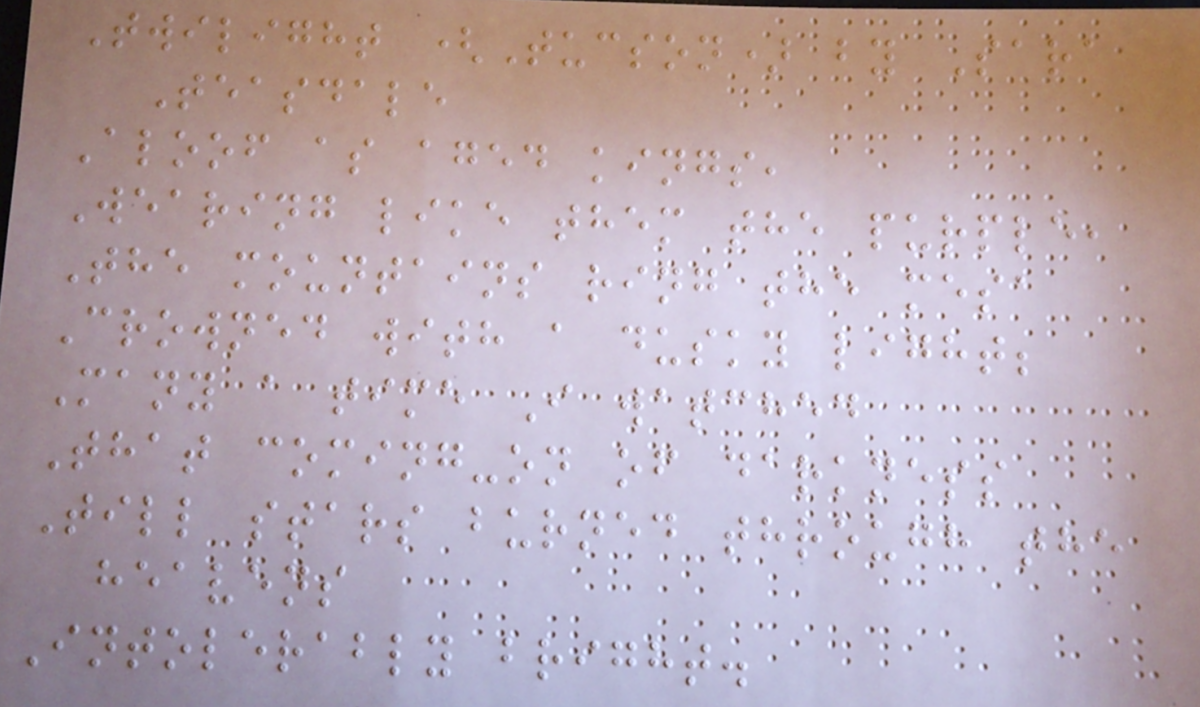Twilight (Tucson) by Sara
Teasdale
Aloof as aged kings,
Wearing like them the purple,
The mountains ring the mesa
Crowned with a dusky light;
Many a time I watched
That coming-on of darkness
Till stars burned through the
heavens
Intolerably bright.
